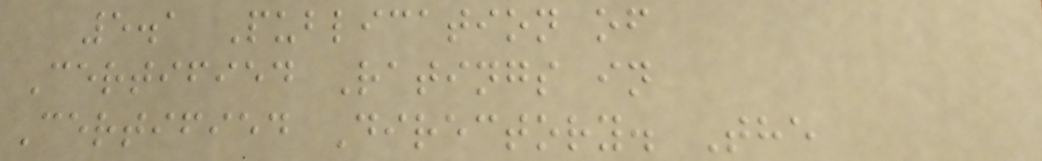5.1 Publication of
Certified Ratings in
Certified Directory. The
